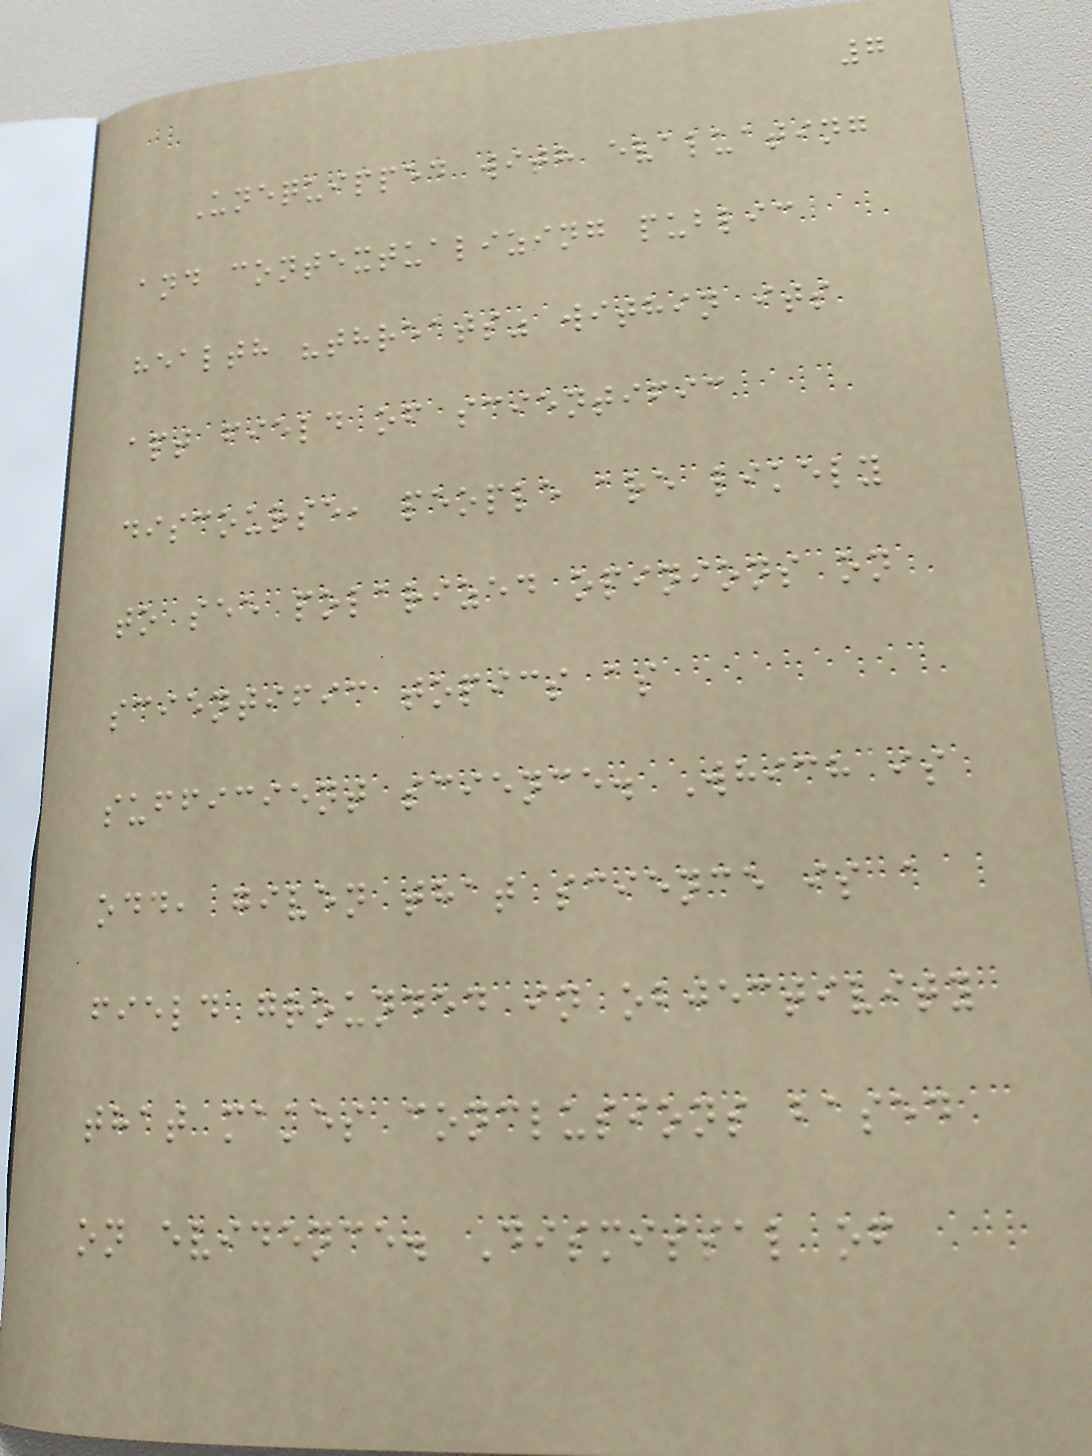7
Unequipped with evaluating
and contextualizing public
health "threats" within its
apt field of scientific
discourse, people are likely
to see polarized opinions on
scientific topics as
sufficient science. Which is
odd, given that science is a
field grounded in objectivity
that makes conclusions based
on evidence. Dismissal of
